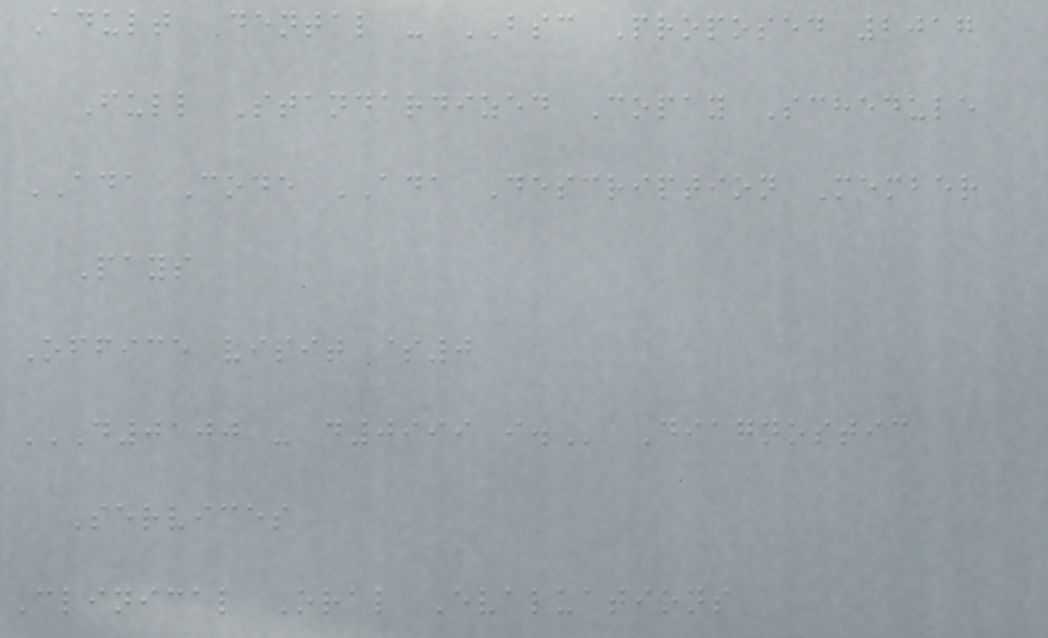Adult Dental - BSC Proposed 2017
Full Standardized Copay Schedule
ADA Code ADA Description Member
Pays
Office visit $0
D0100 - D0999 I. Diagnostic
Services
Clinical Oral Evaluations
